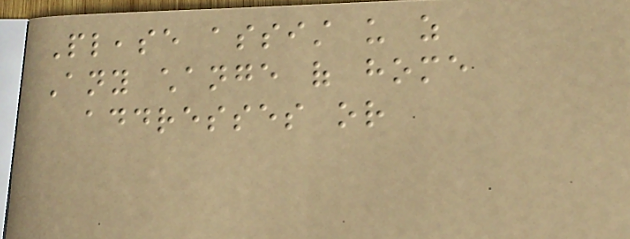Please assist us as
Any change of home
addresses or
